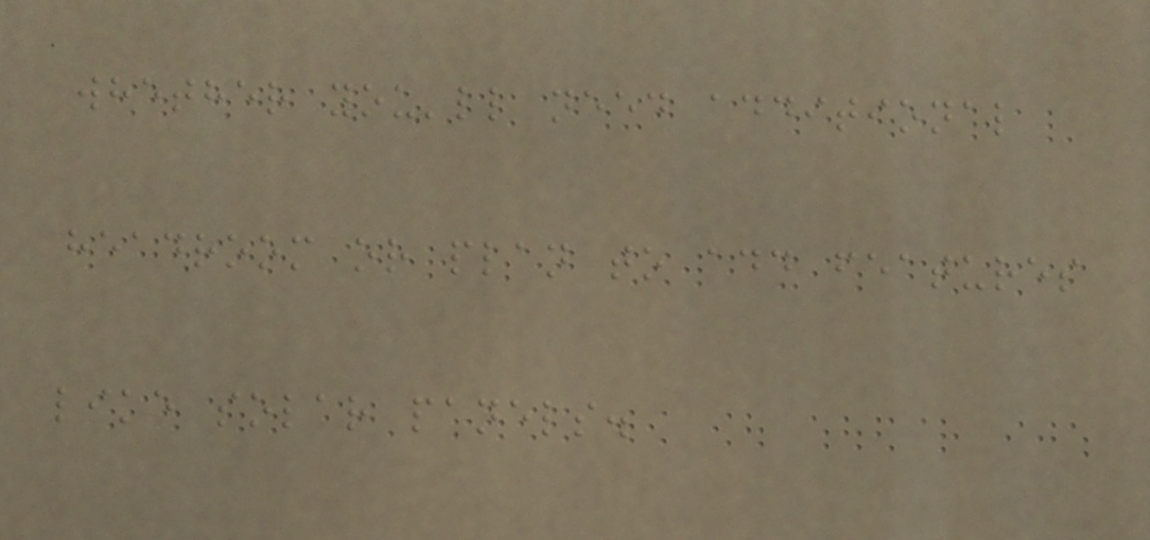whether you'll need additional
headroom or plan to add features
like solar panels.
